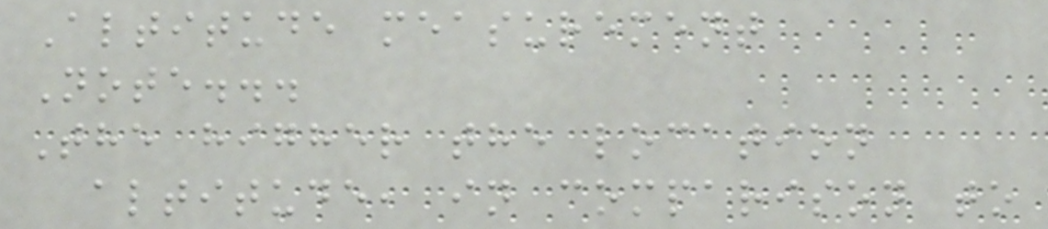Altitude measurement
Note...
The higher the location
altitude, in comparison to
